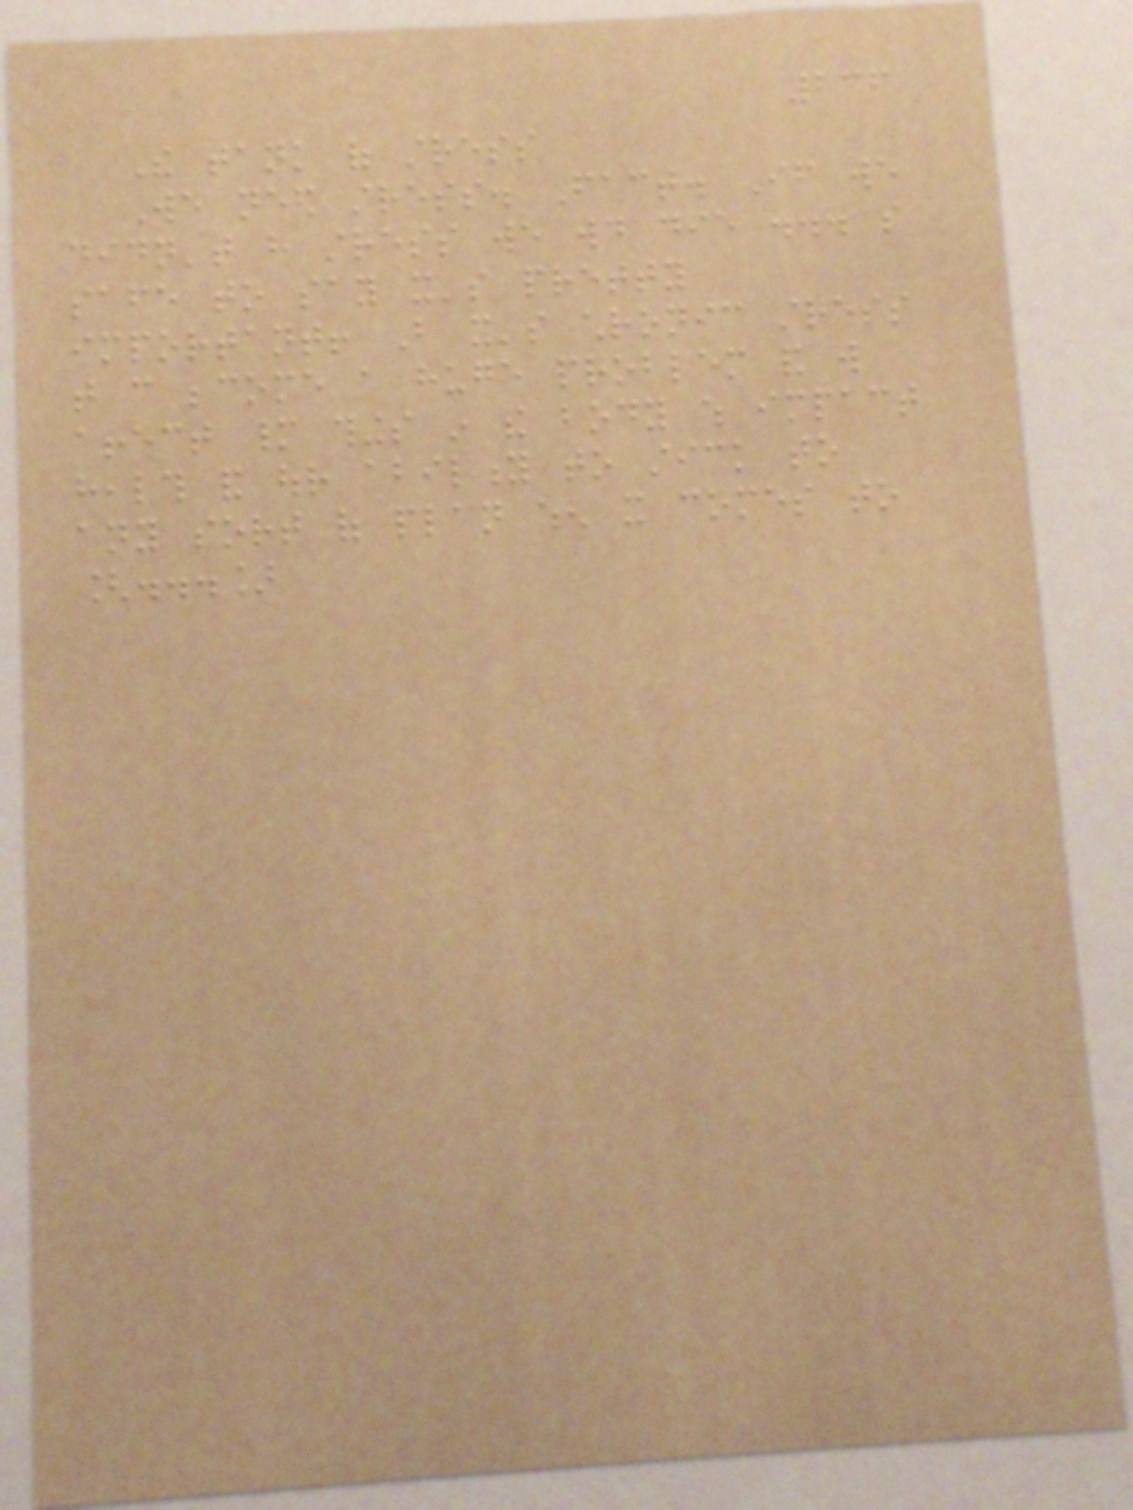236
The tank of stress
We need stress. Fact. If we
didn't have stress we would die ... so
safe to say it's pretty
important! But it's chronic stress
that can become a huge problem and will
affect many things in the body which impact
health and our ability to stick to
any sort of plan when it comes to
[...]
